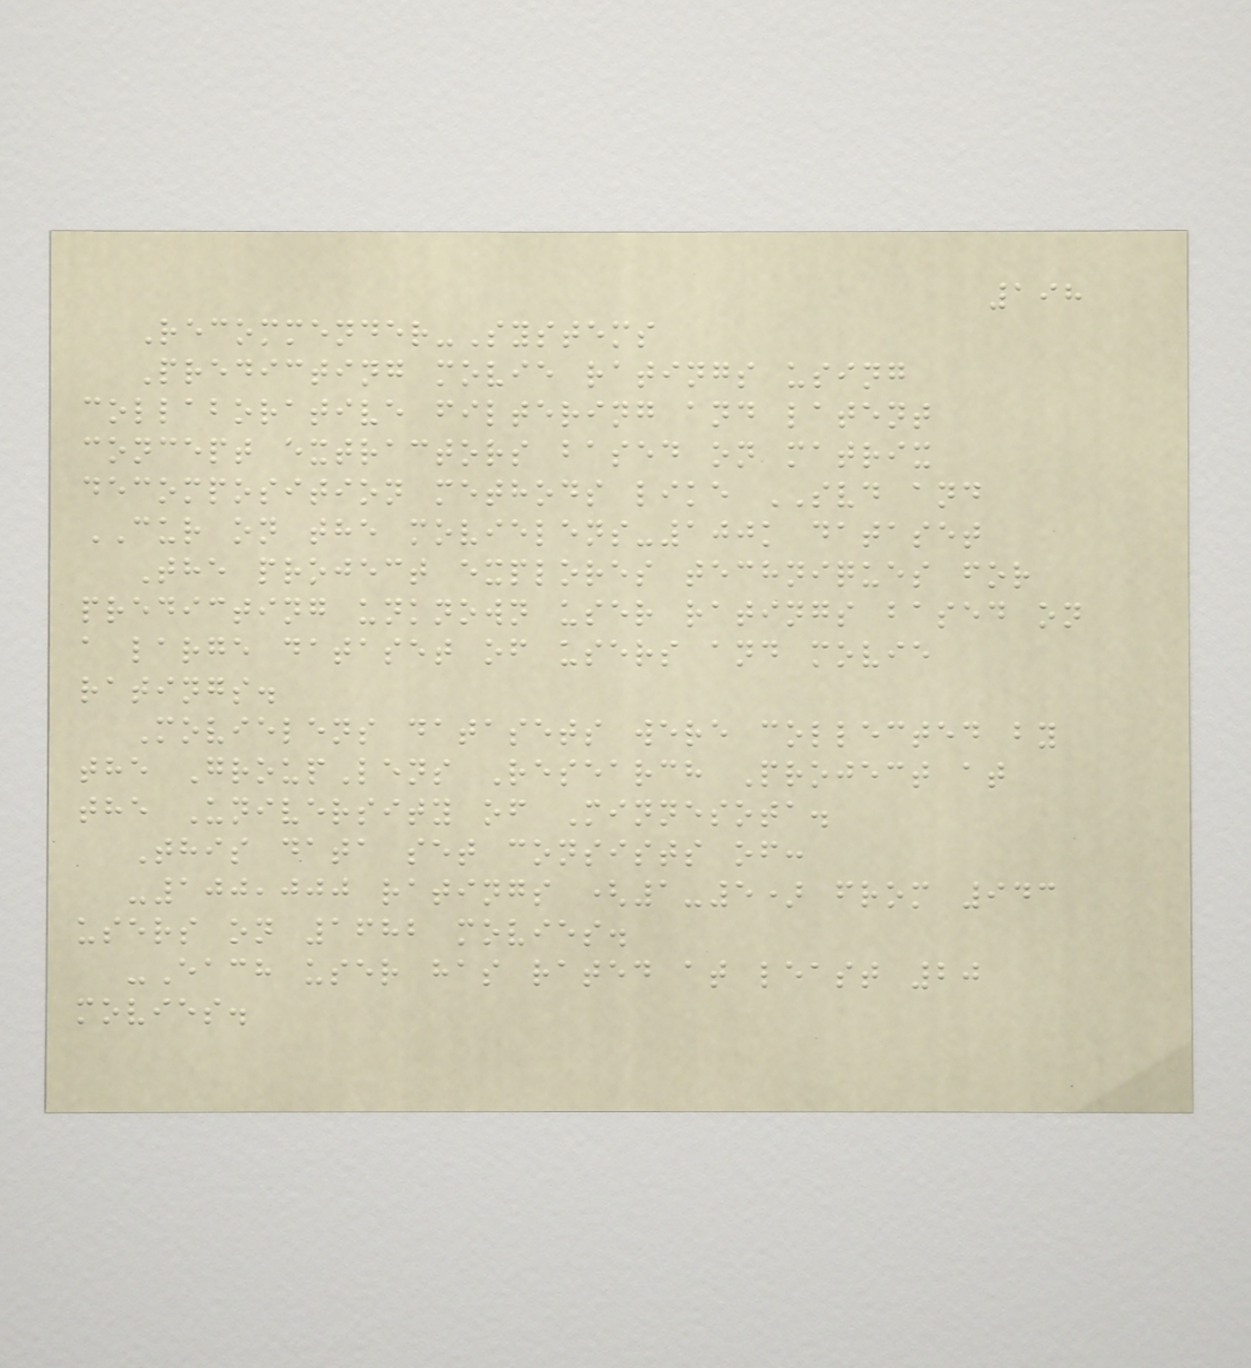198
Recommender-Systems
Predicting movie ratings using
collaborative filtering and latent
concept extractors based on matrix
decomposition methods like SVD and
CUR on the movielens-100k dataset
The project explores techniques for
predicting unknown user ratings based on
a large dataset of users and movie
ratings.
Movielens datasets were collected by
the GroupLens Research Project at
the University of Minnesota.
This data set consists of:
-100,000 ratings (1-5) from 943
users on 1682 movies.
-Each user has rated at least 20
movies.
